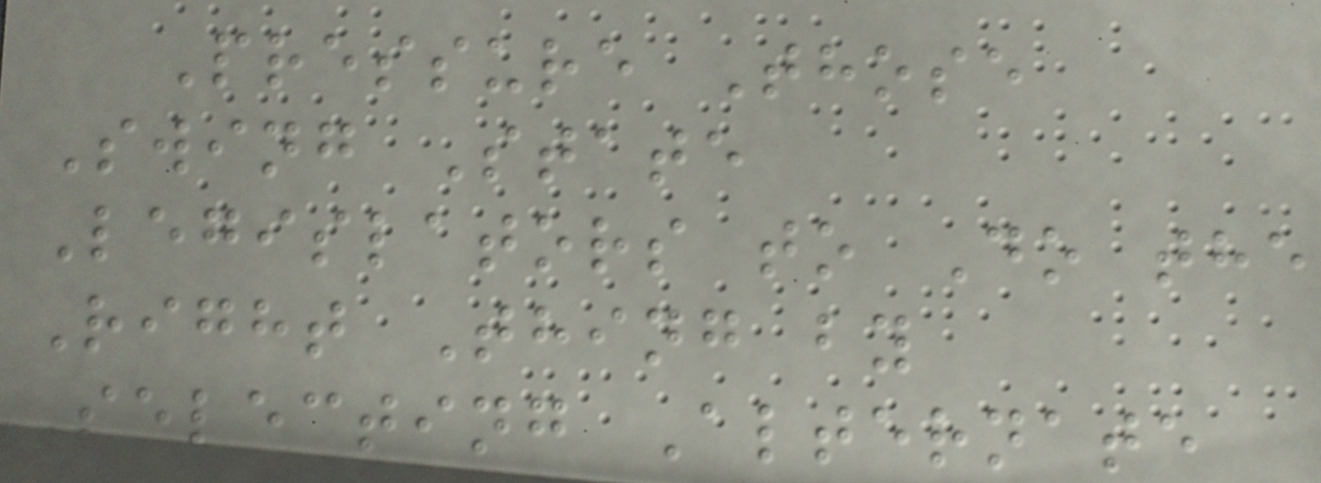Pressure Those
Swing State
Legislators to Do the
Right Thing by
Selecting Alternate
